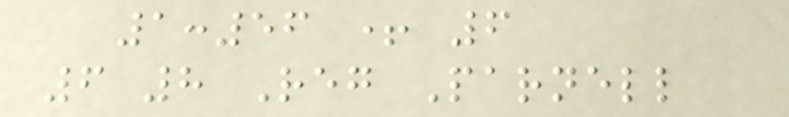1:56 + 6
6 8 Reg Parnell
